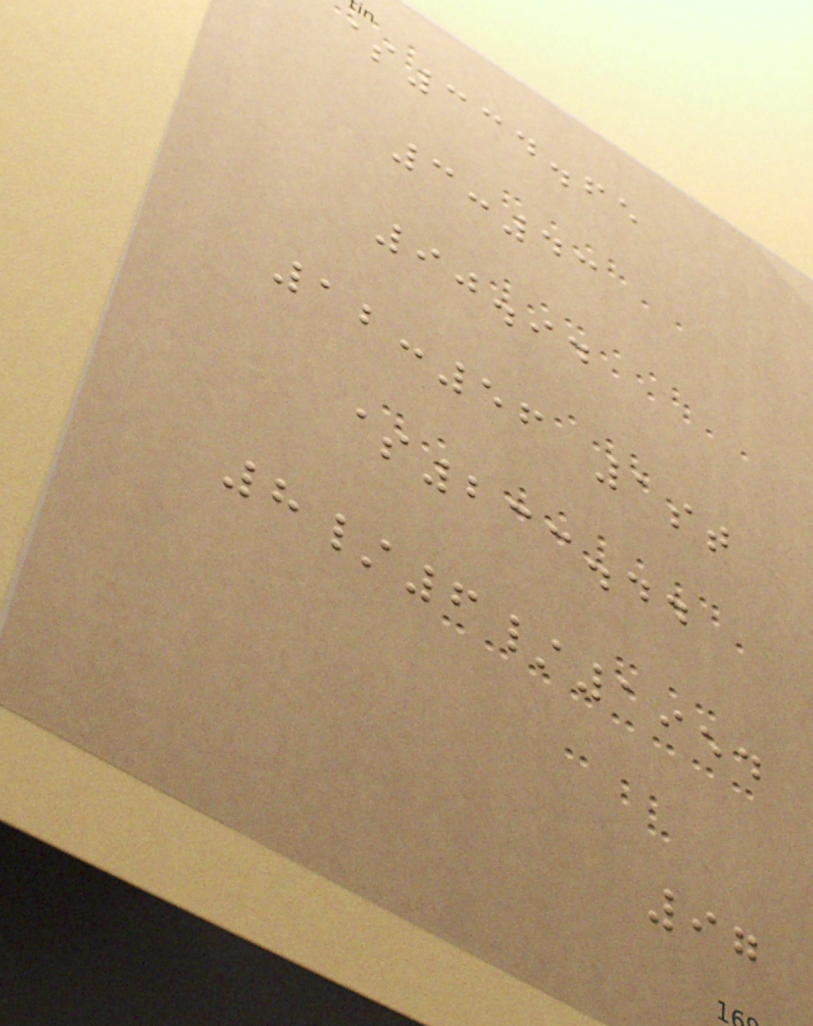$334.65
3:43
90.94
12:56 1st
$233.44
8/6/1954
97
